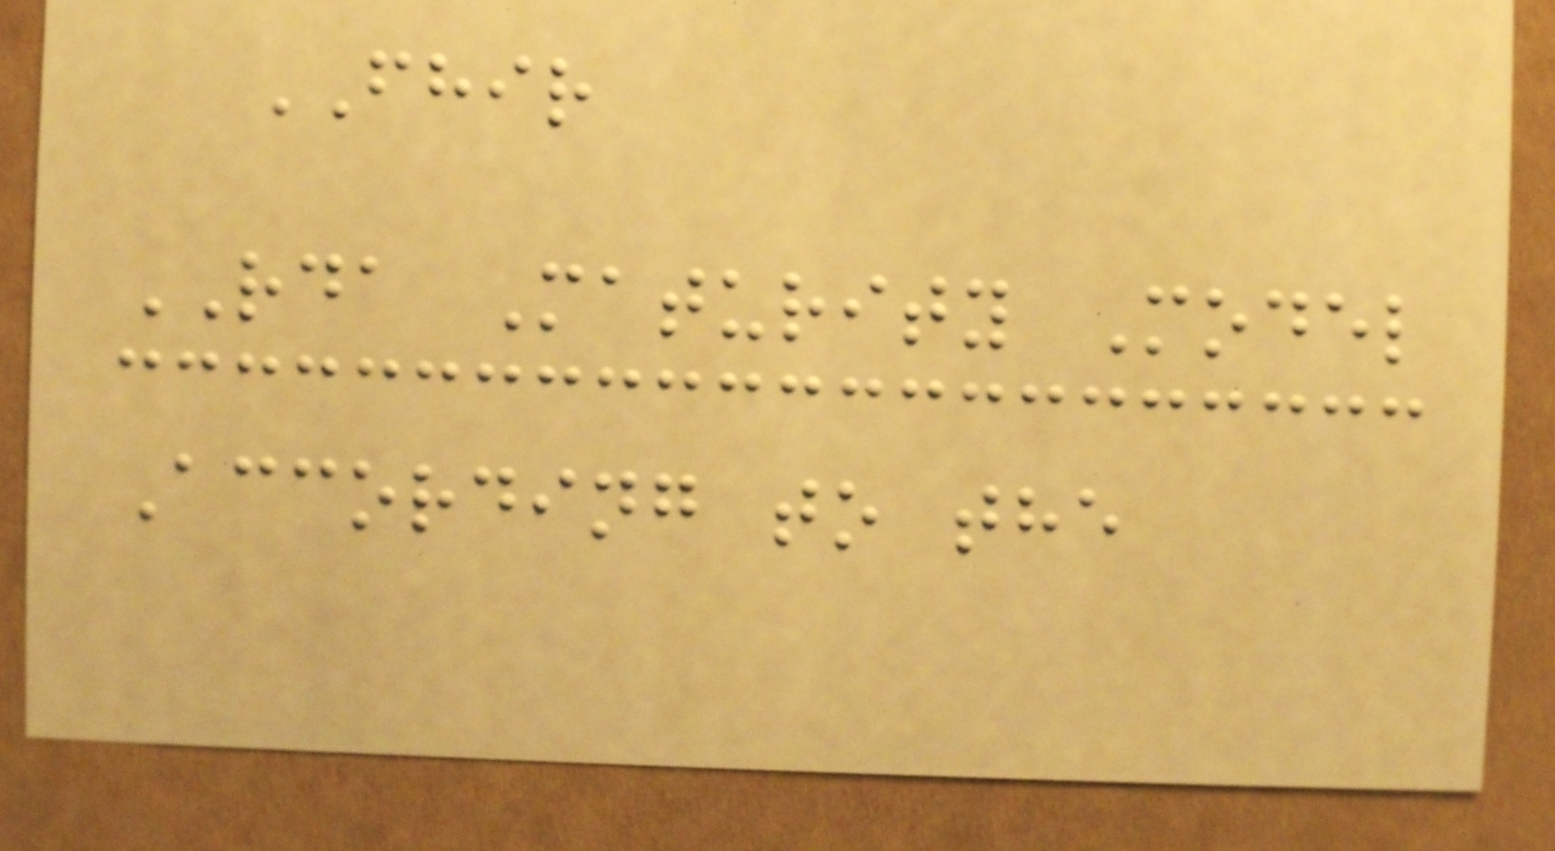FHIR
RDA Maturity Model
According to the
